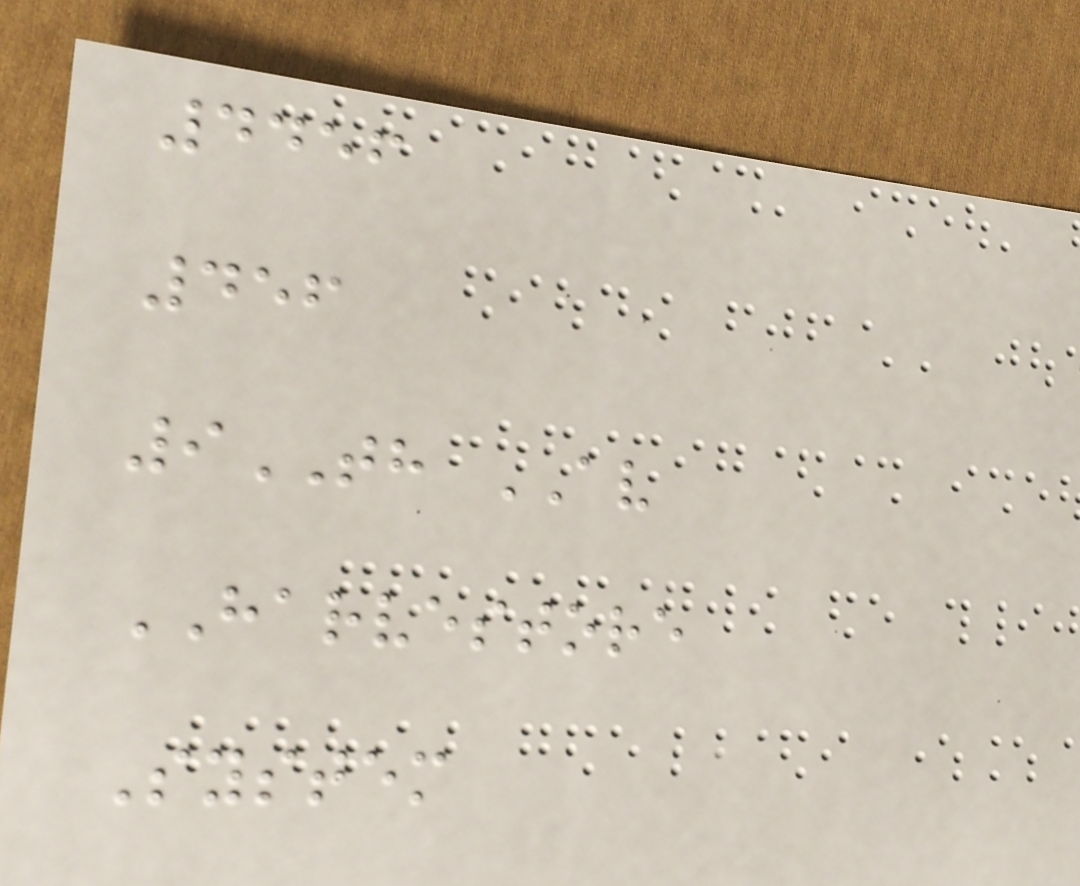4456
456
9TH AV
HARVESTORE
System
